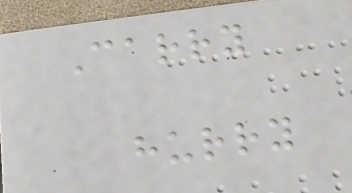Carry
hurry
